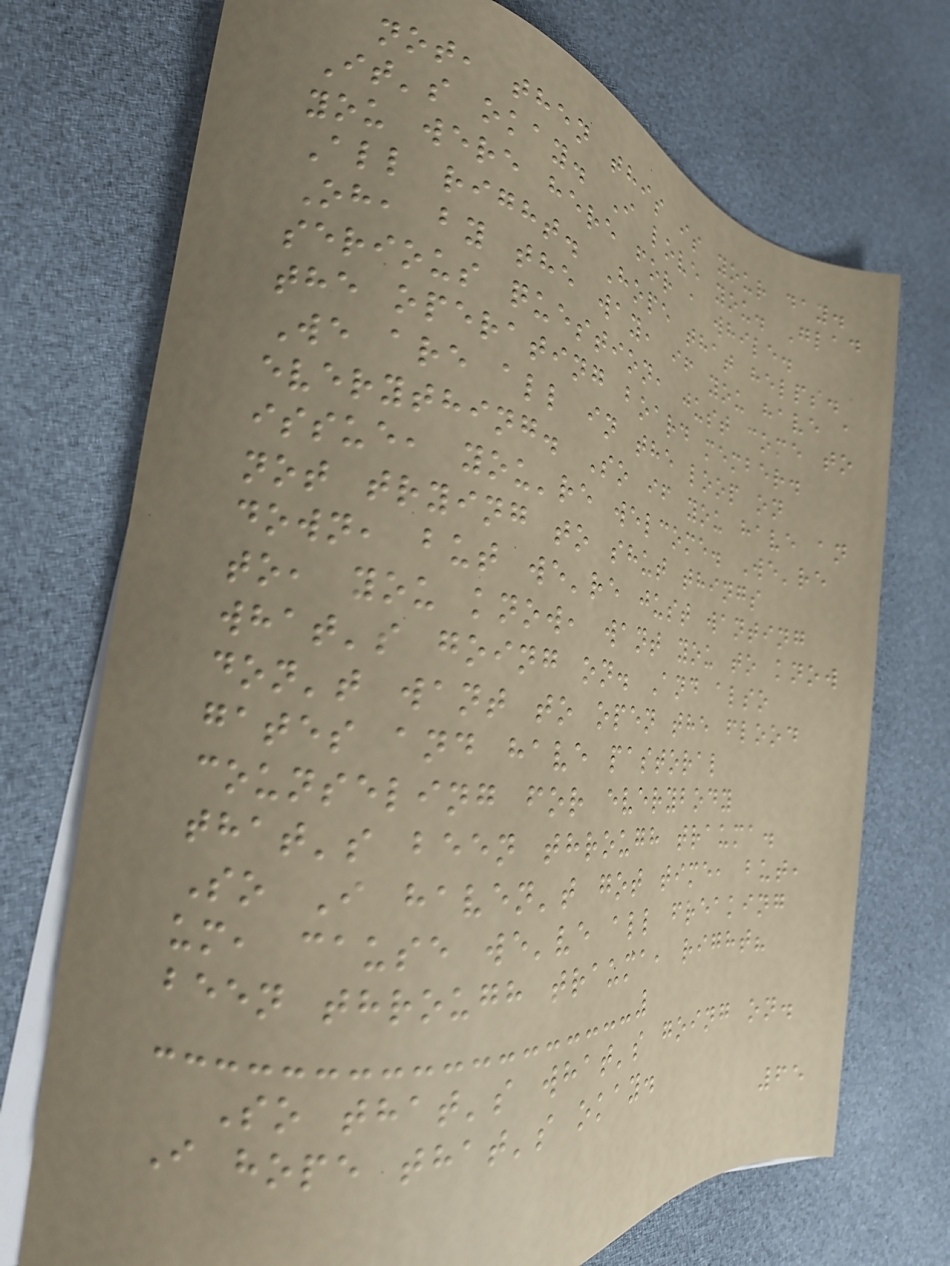not, then this is your day.
It's okay. I love you. Glad
you were here for a while.
All right. Hope that helps.
Oh, by the way, if you have a
serious question, just come to
the operating board member.
We are all in the loop on
everything. So if you have an
issue, you're welcome. We're
not trying to shut things
down, but we're just wanting
to, you know, want you to know
what's going on. And also
don't want to open the flood
gates and have pastoral
counseling for everybody
that's been through trauma.
So I haven't got time, but,
um, cause we've all freaking
been through trauma, right?
So that's what's going on.
I hope that's okay.
65
